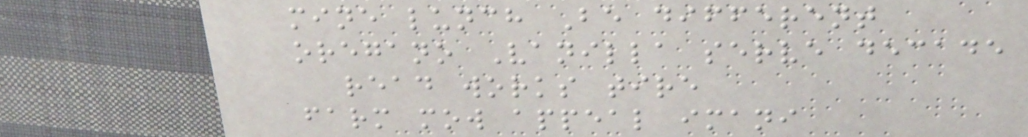mine lunch Be different
oregano Vanilla serve decade
read works tire
farm mow appeal imani
